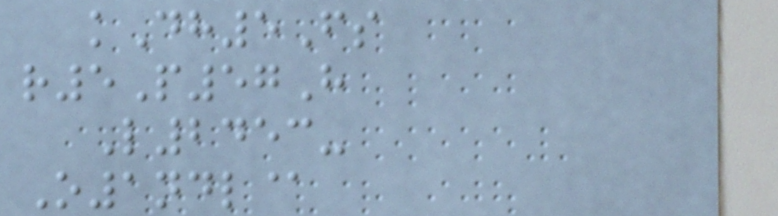kDh5Fs
r5P57H
L2453-
O1ndl@
